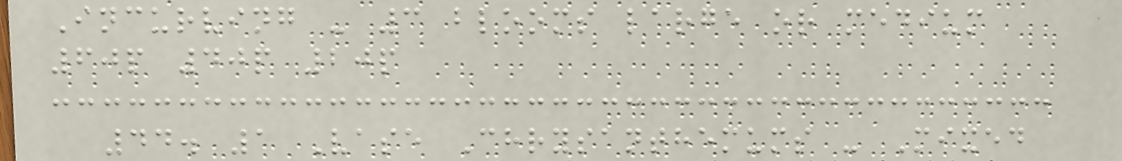Incurving - 3 blooms large or medium
60p 40p 20p
44. 1 Vase Chrysanthemums - Mixed
